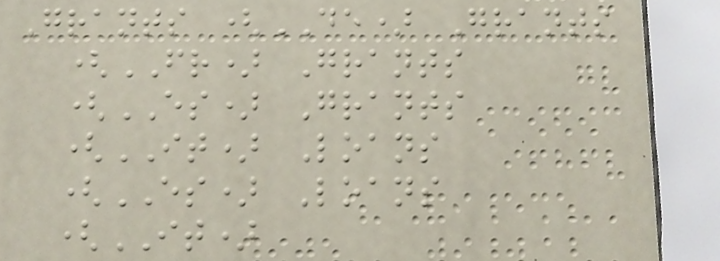Grants (DE) Grants
(FR) Grants
(ES) Grants
(IT) Loans
(ES) Loans
(IT)
